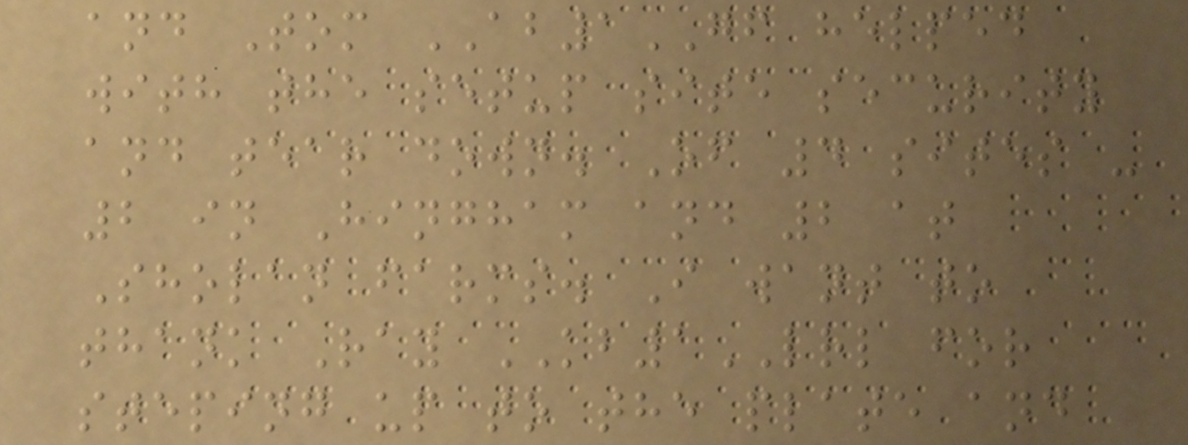and Tom AB1GF helped
with the setup site security
and tear down. Of 4 sites -
2 in Hingham and 2 at
Sholan farms. I want to
thank Ray KB1LRL for
steping up to the plate and
